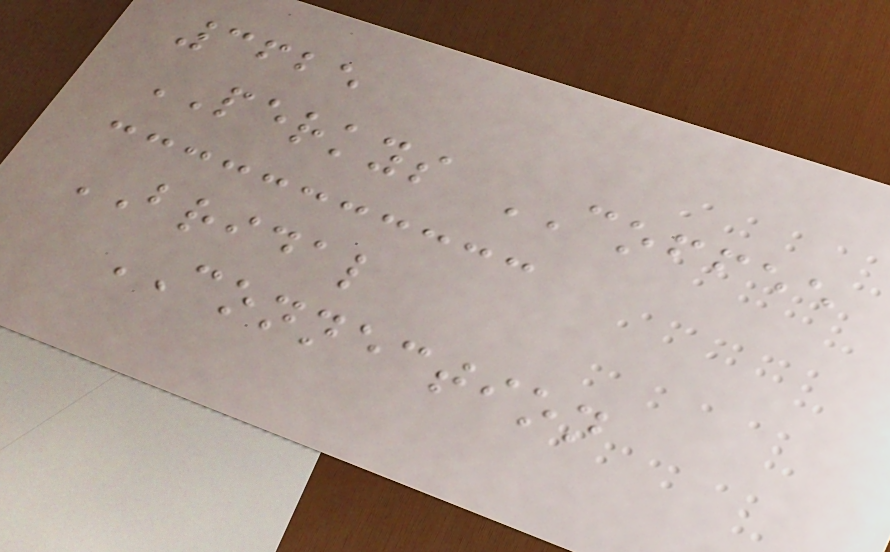3625
PERKYS COFFEE
BRIDAL
CONNECTION
